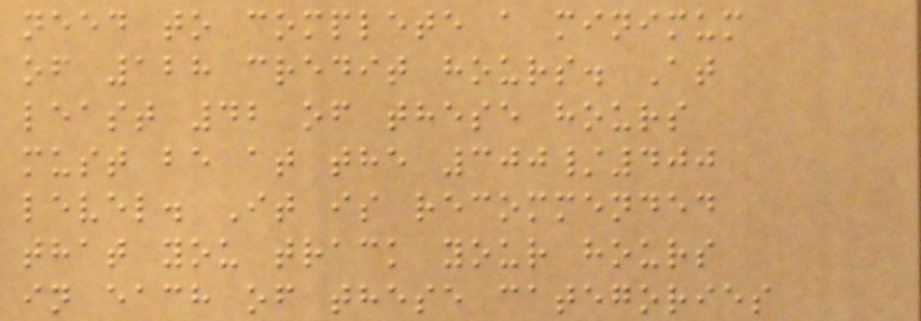need to complete a minimum
of 128 credit hours. At
least 42 of these hours
must be at the 300/400
level. It is recommended
that you track your hours
in each of these categories
